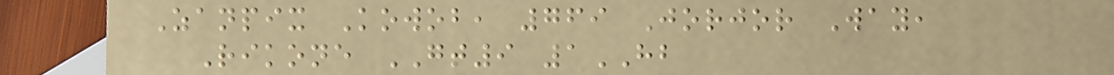Zanpix Kowob, 769 Jorjor Way,
Rikone GT9 1HB
